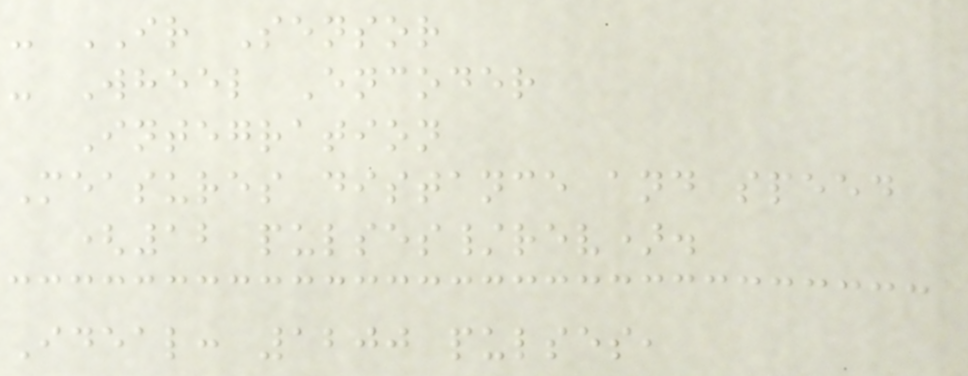- IR Sensor
- Wheel Encoder
Integration
Measures distance and speed
(12 pulses/rev).
Ideal: 1200 pulses,
